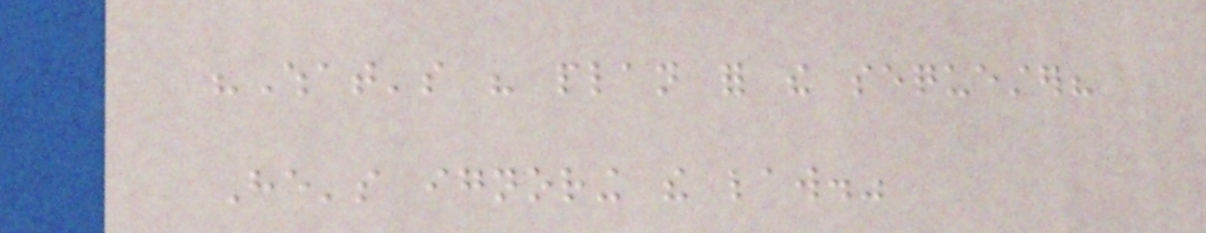"What's his plan for the sequester?
He's ignoring the law."
